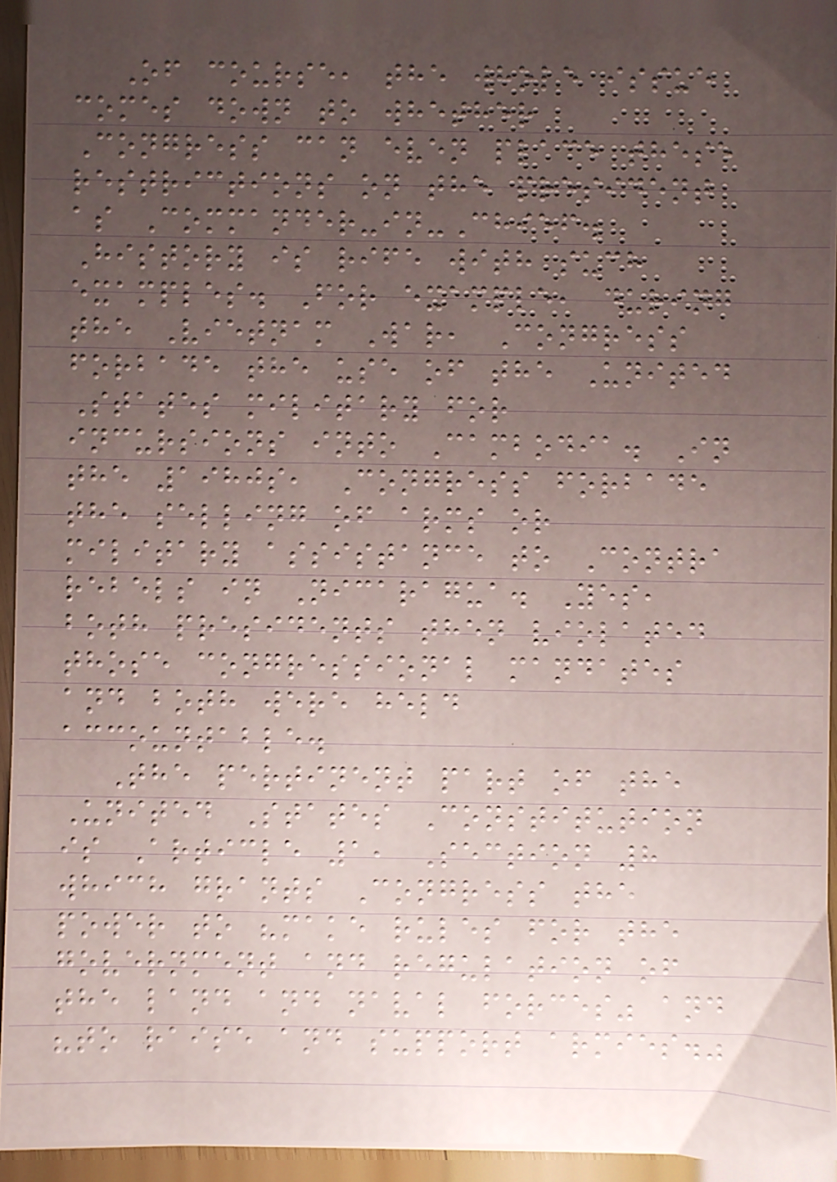Of course, the whole issue
comes down to whether
Congress can even place these
restrictions on the president
as Commander-in-Chief.
History is rife with such
examples. For example, during
the Vietnam War, Congress
forbade the use of the United
States military for
incursions into Cambodia. In
the 1980s, Congress forbade
the selling of arms or
military assistance to Contra
rebels in Nicaragua. Yes,
both presidents then violated
those congressional mandates
and both were held
accountable.
The pertinent part of the
United States Constitution
is Article 1, Section 8
which grants Congress the
power to "make rules for the
government and regulation of
the land and naval forces" and
"to raise and support armies."
